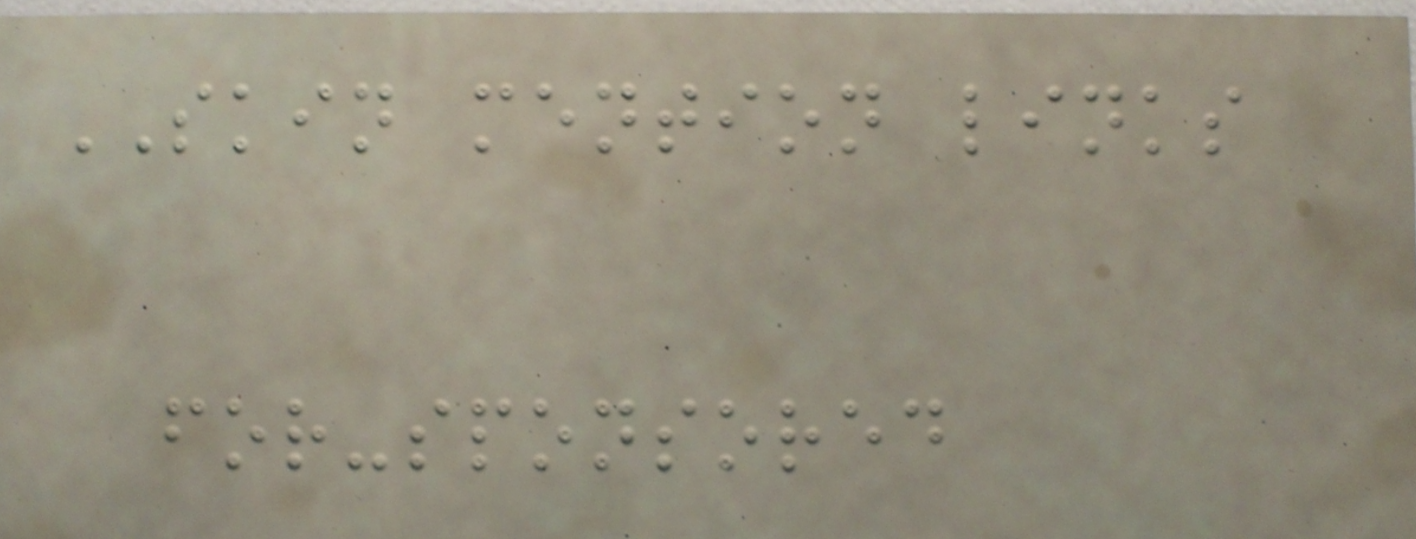SKIN mention links
for-sponsored
